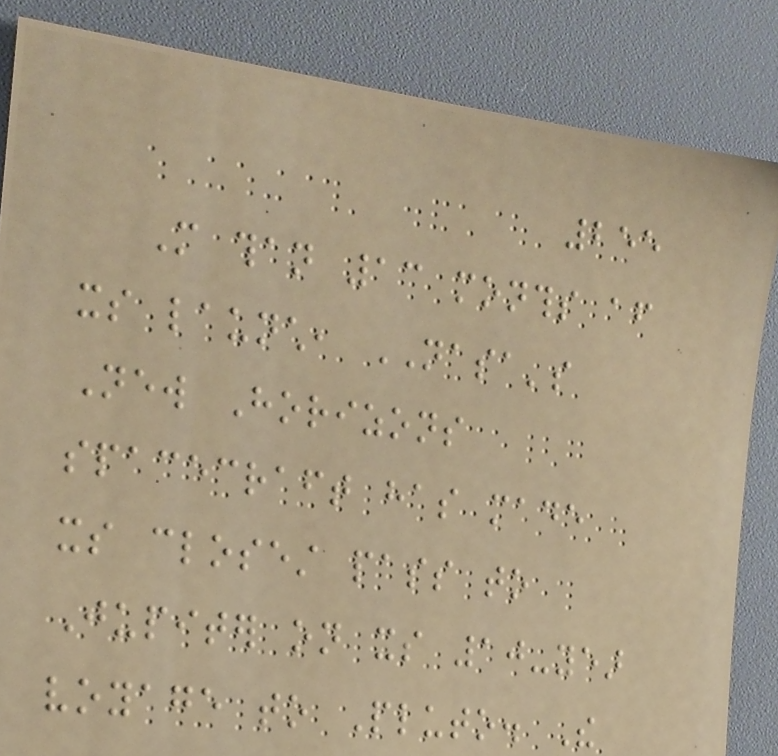255
More than 13 months after
its launch, NASA's
New Horizons
spacecraft has made
its closest pass to
Jupiter on its 10-year
voyage to Pluto. The
